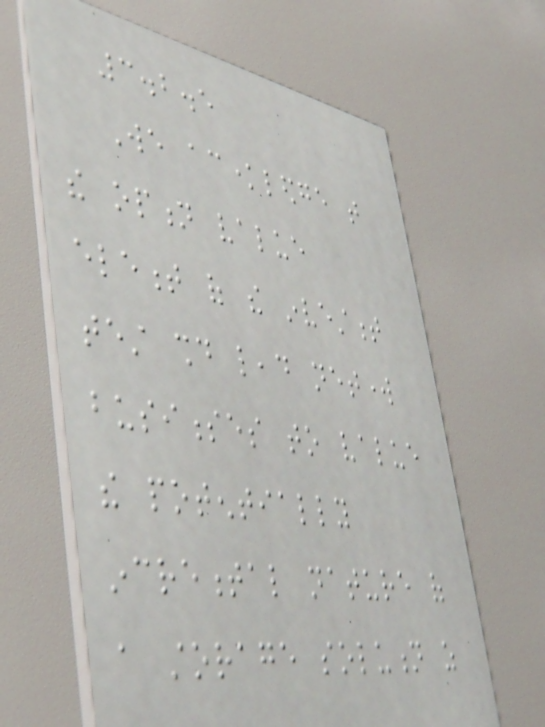3.2.5
We acknowledge that
the option value
element of the investment
test should lead network
businesses to value
the potentially
incremental nature of
a storage solution as
